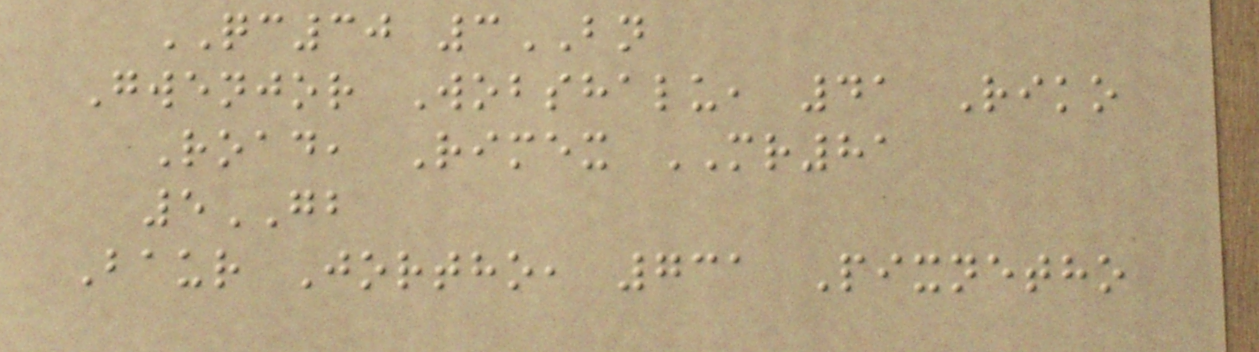QC30 3BN
Gwenjor Wobshalu, 41 Riko
Road, Rimex MR81
5GB
Baur Jortho, 731 Pixnetho
